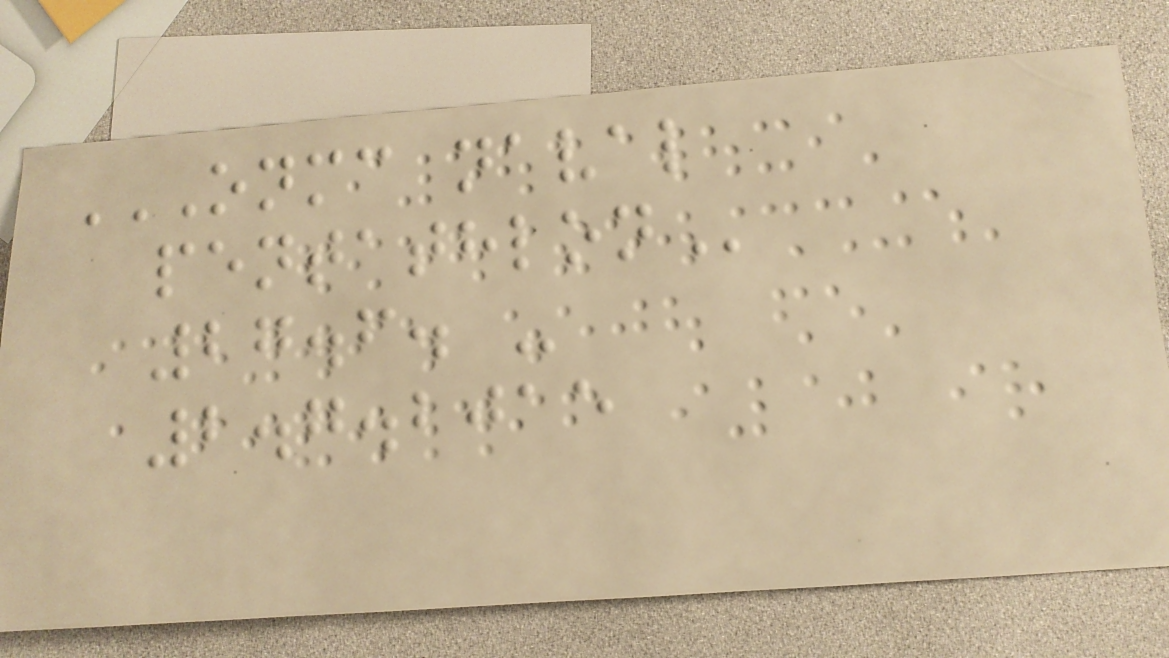ONMC NAVAL
PENTATHLON
27.6. -
2.7.2015
